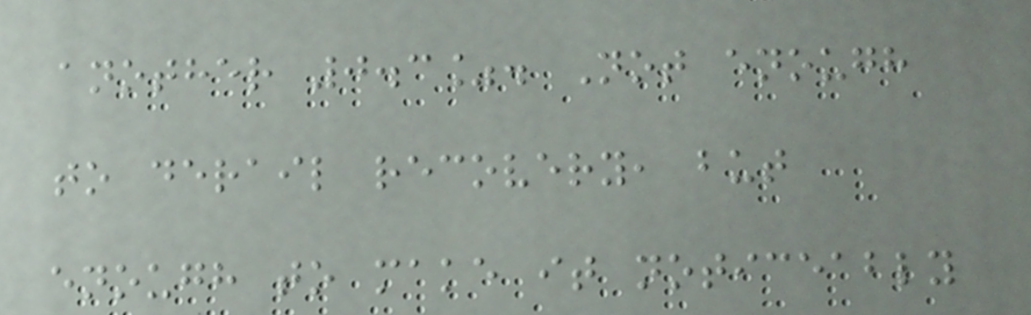another 0.3%. Not enough
to derail recovery, but
enough to make it noticeably
